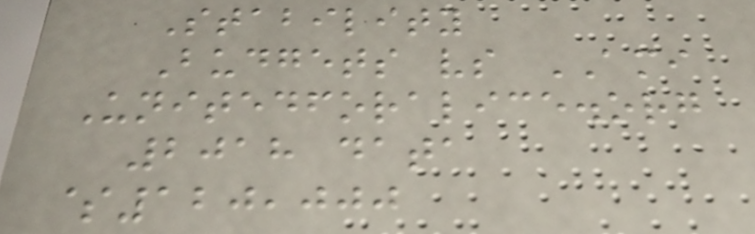Stability
Budgets vs AMI
Unitedforalice.org
2018 data
$120,000
